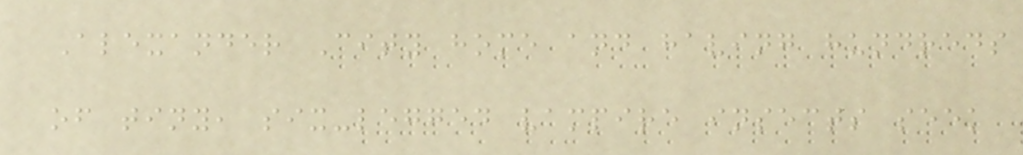Alexander City home and having hundreds
of tiny, six-legged vampire insects seek
